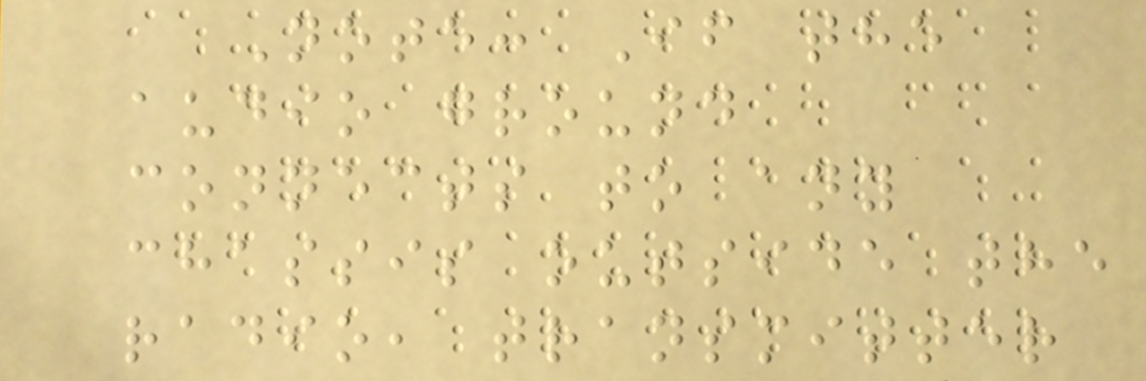Note: If the
audio ground
connects to any
chassis outside the
radio, transmitter
